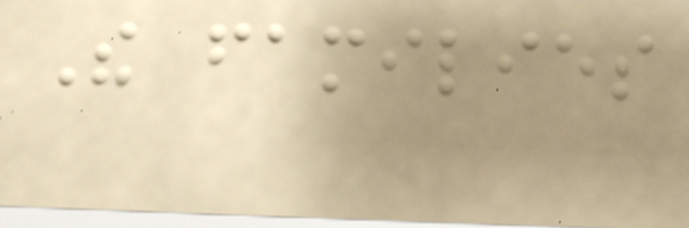The families
